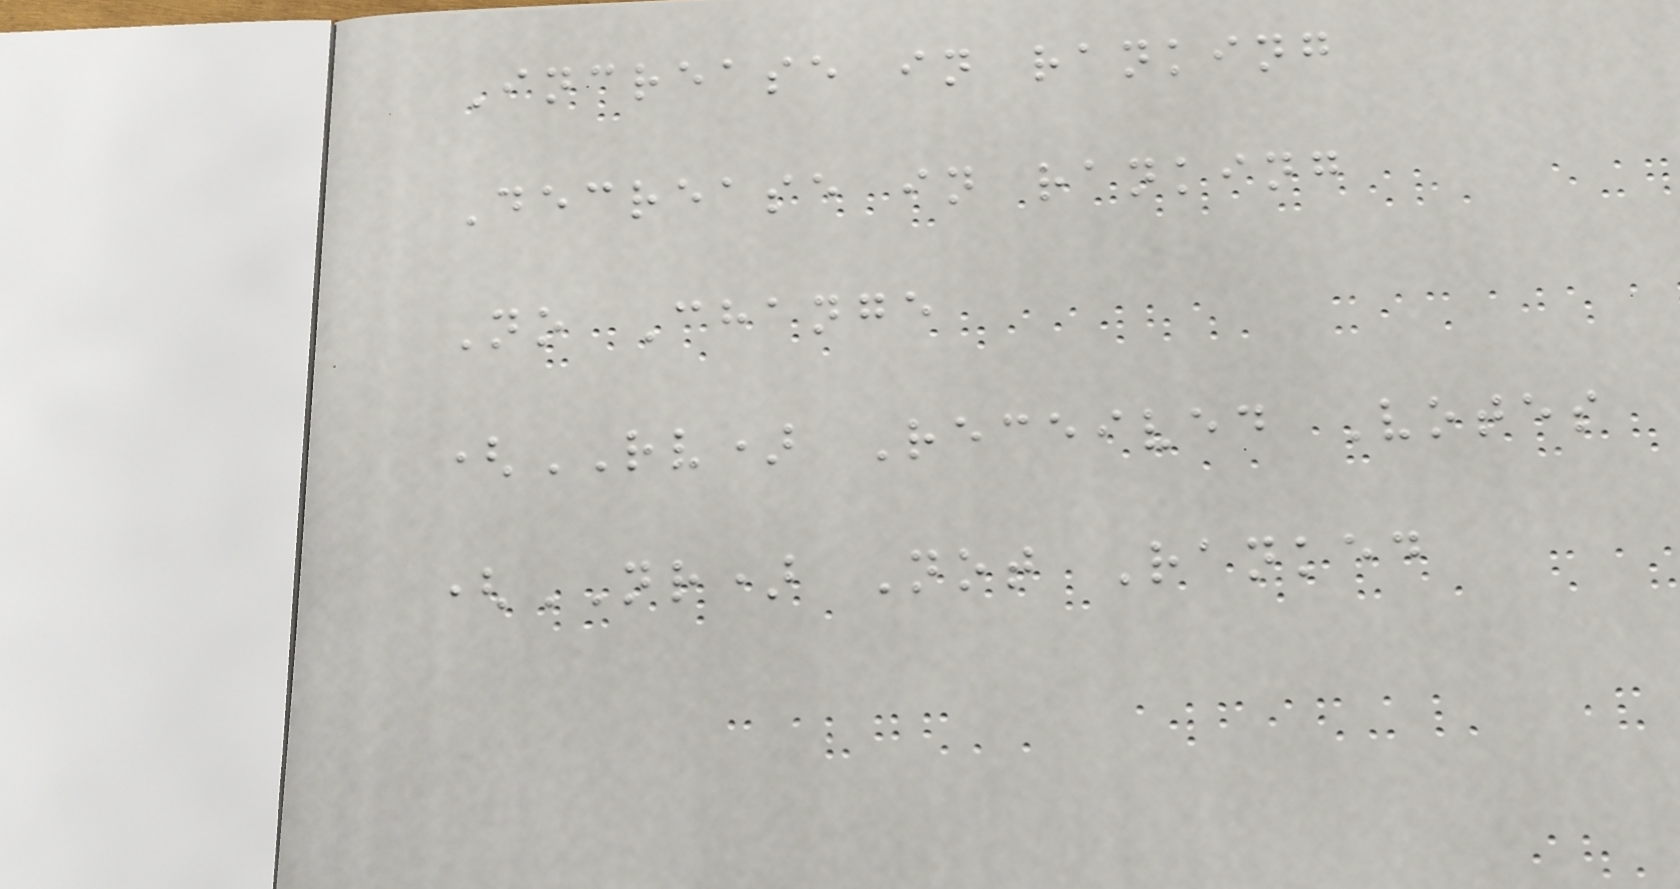Increase in ranking
Decrease in ranking
No Change
(RV) Received Votes
(NR) Not Ranked
